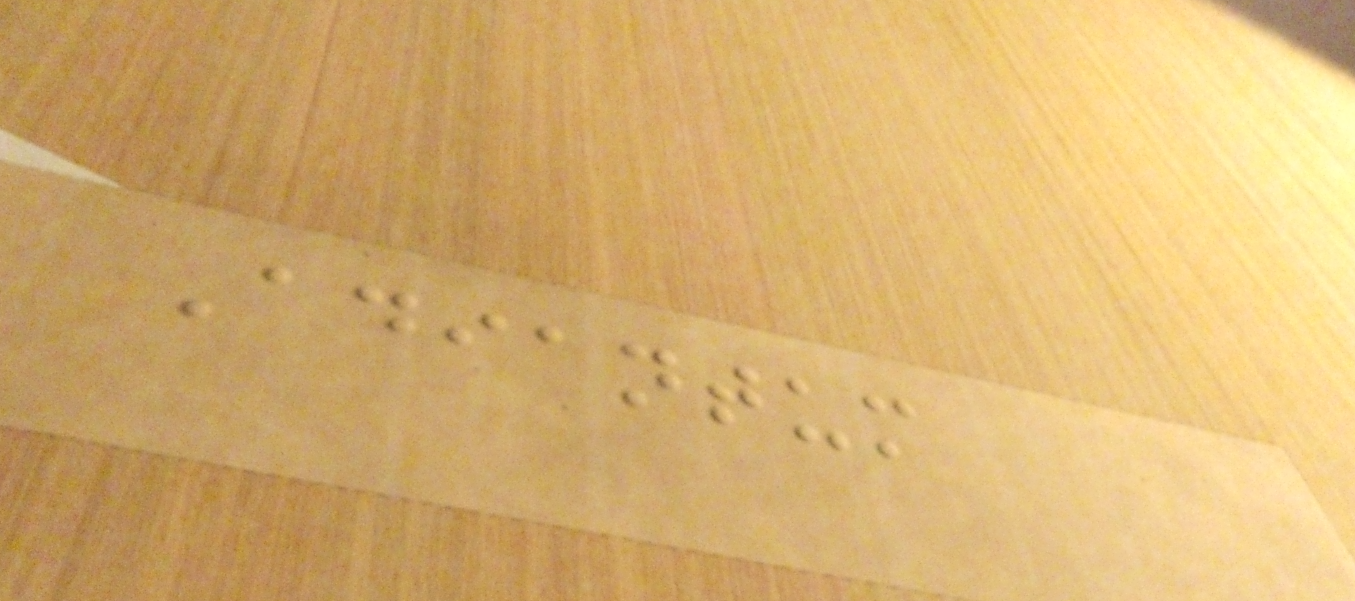Adiantum
